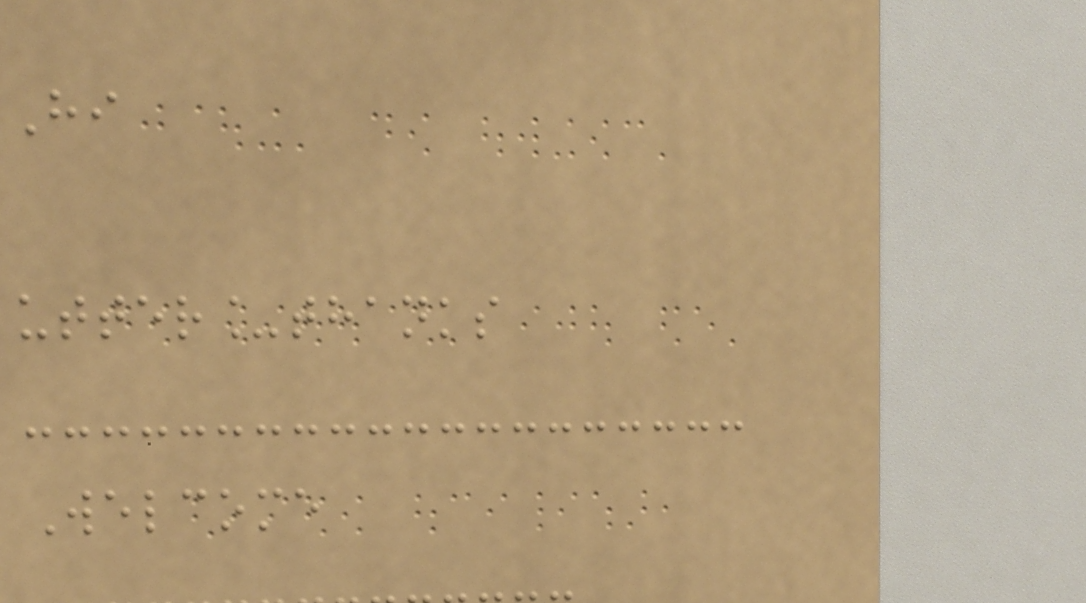Hi
utter_thanks
Welcome
